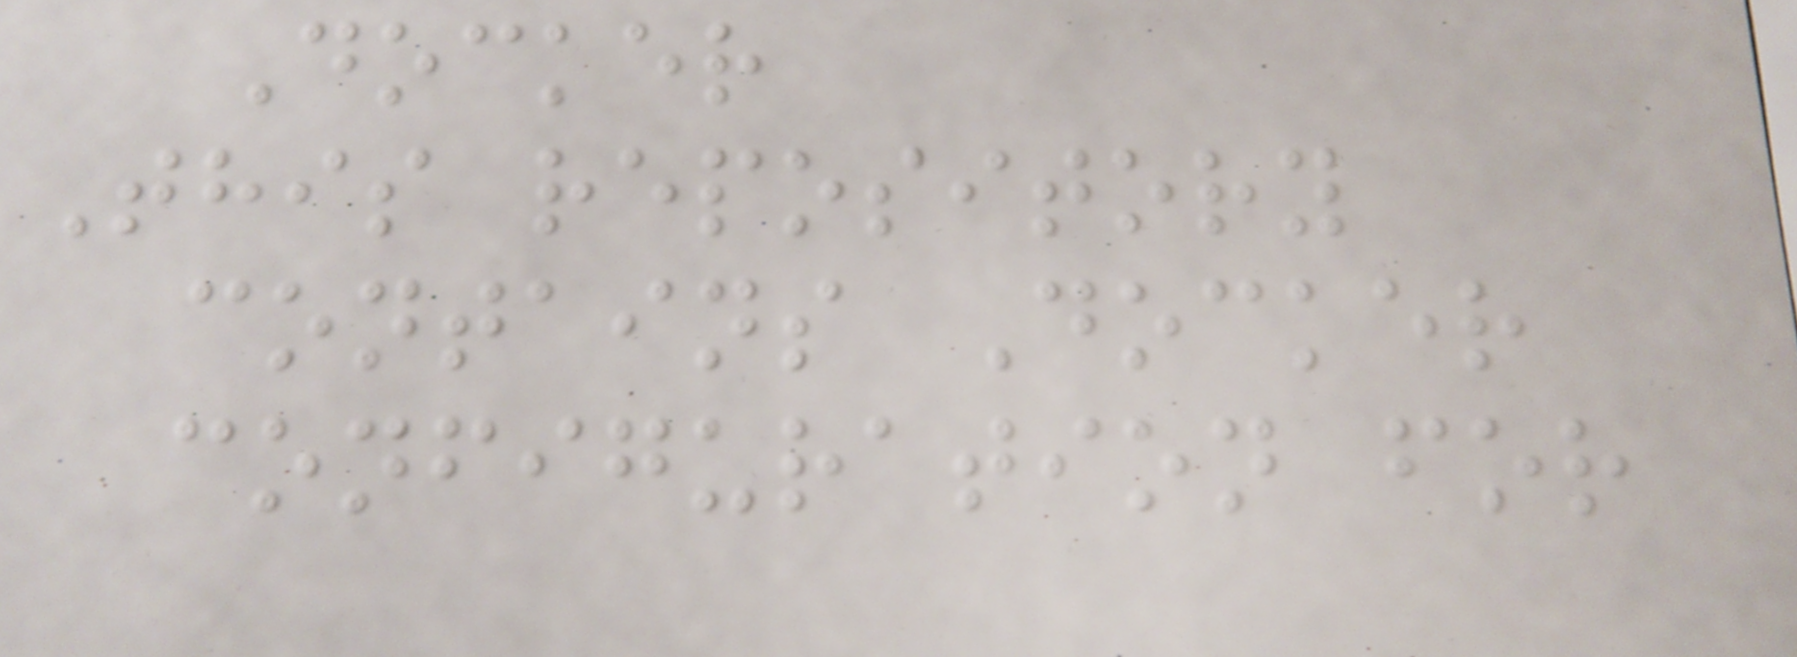Docker
This repository
contains Docker
configuration for
